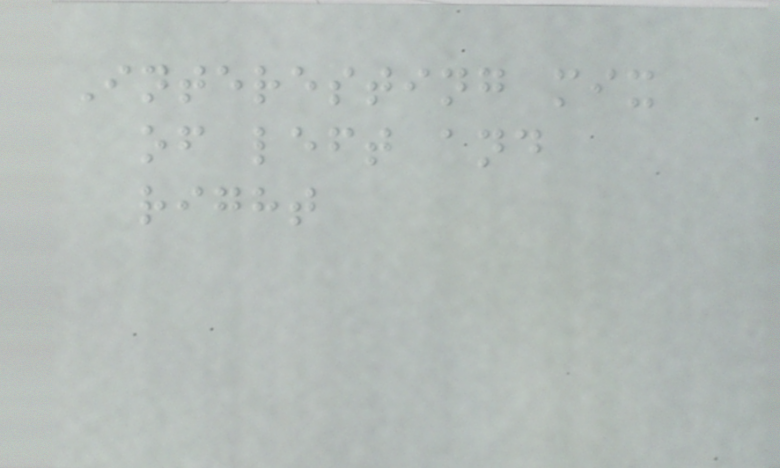Interesting mix
of left and
right
